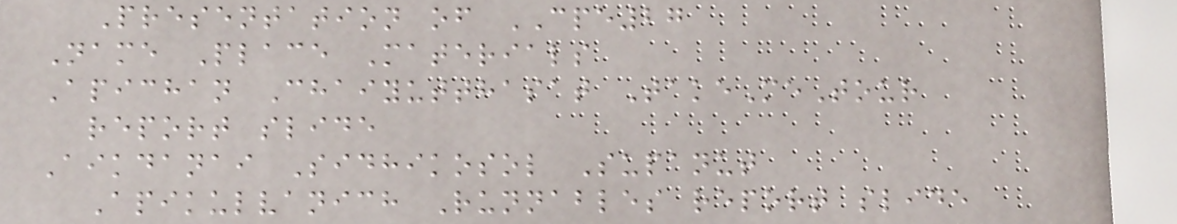Presentation of CPE27
Name Place Materials
Apichan Chaiyutthasat TakeMeTour
report slide
Aikdanai Sidhikosol Supanut
Apikulvanich Runnables report slide
